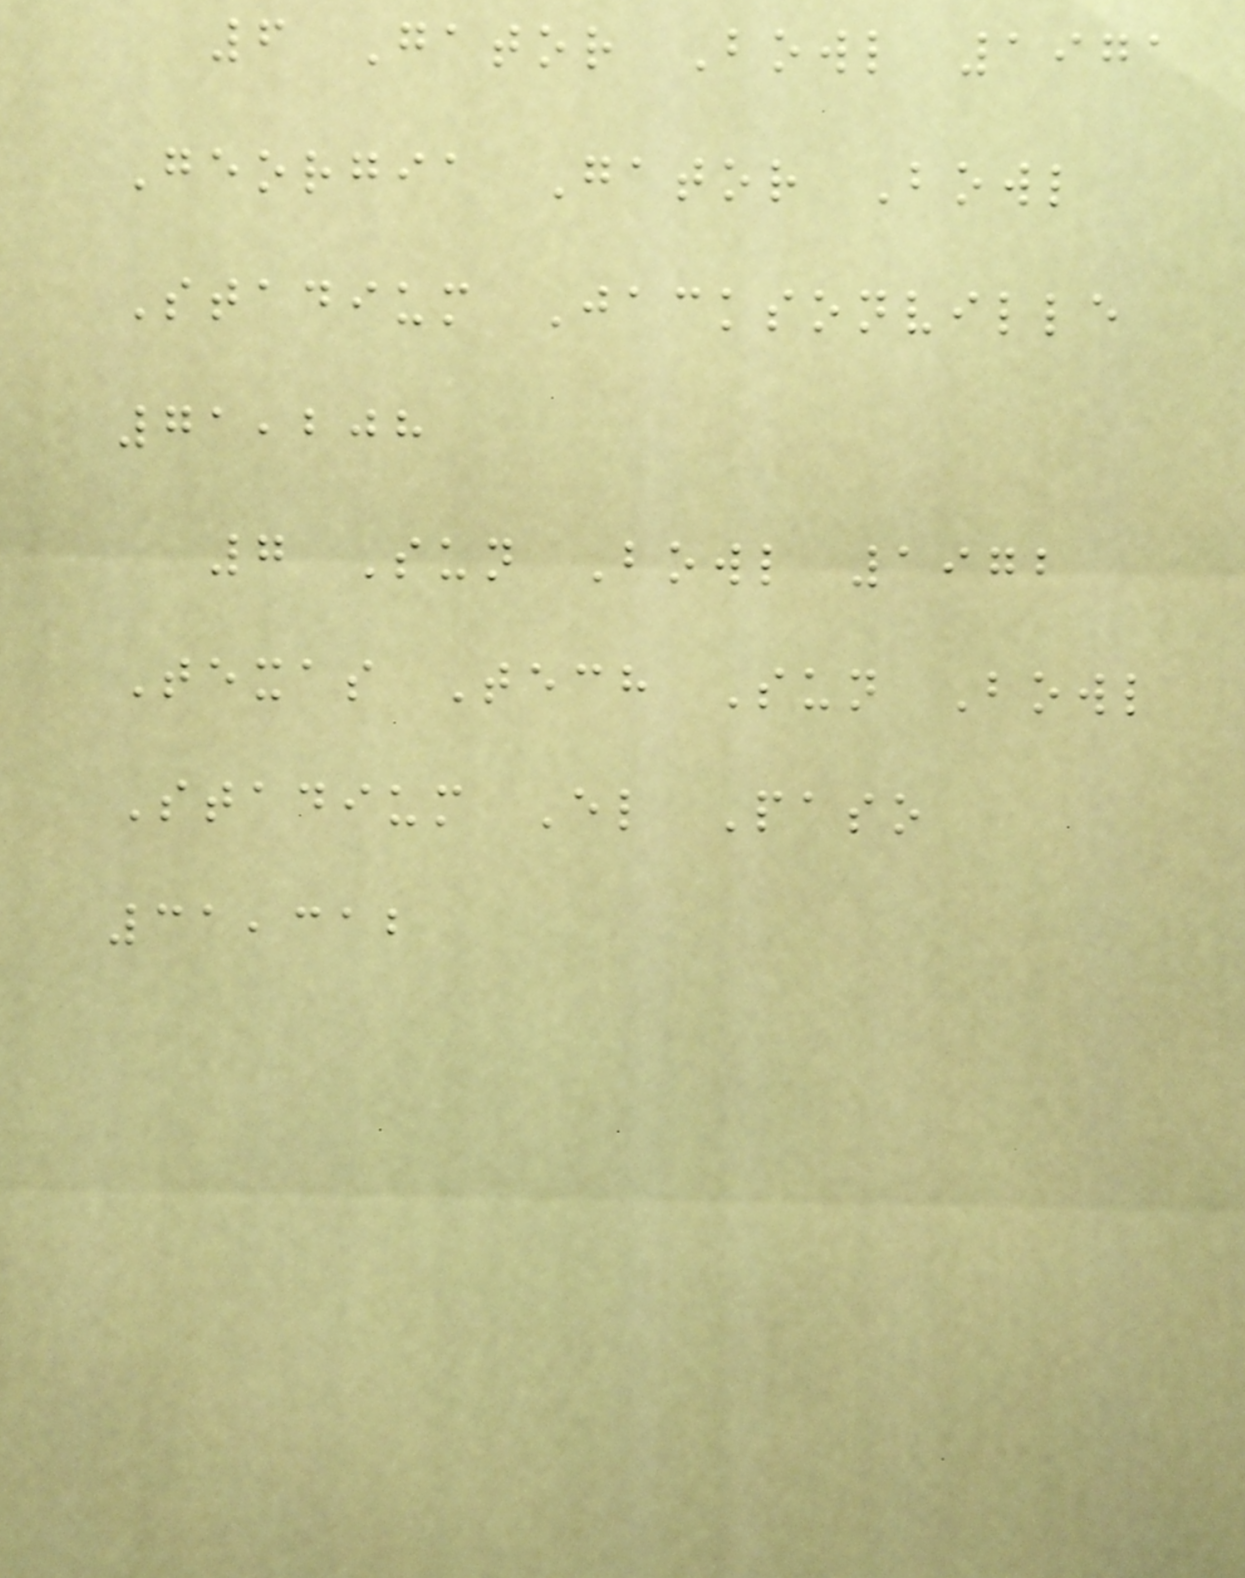6 Gator Bowl 1971
Georgia Gator Bowl
Stadium Jacksonville
71,208
7 Sun Bowl 1972
Texas Tech Sun Bowl
Stadium El Paso
31,312
